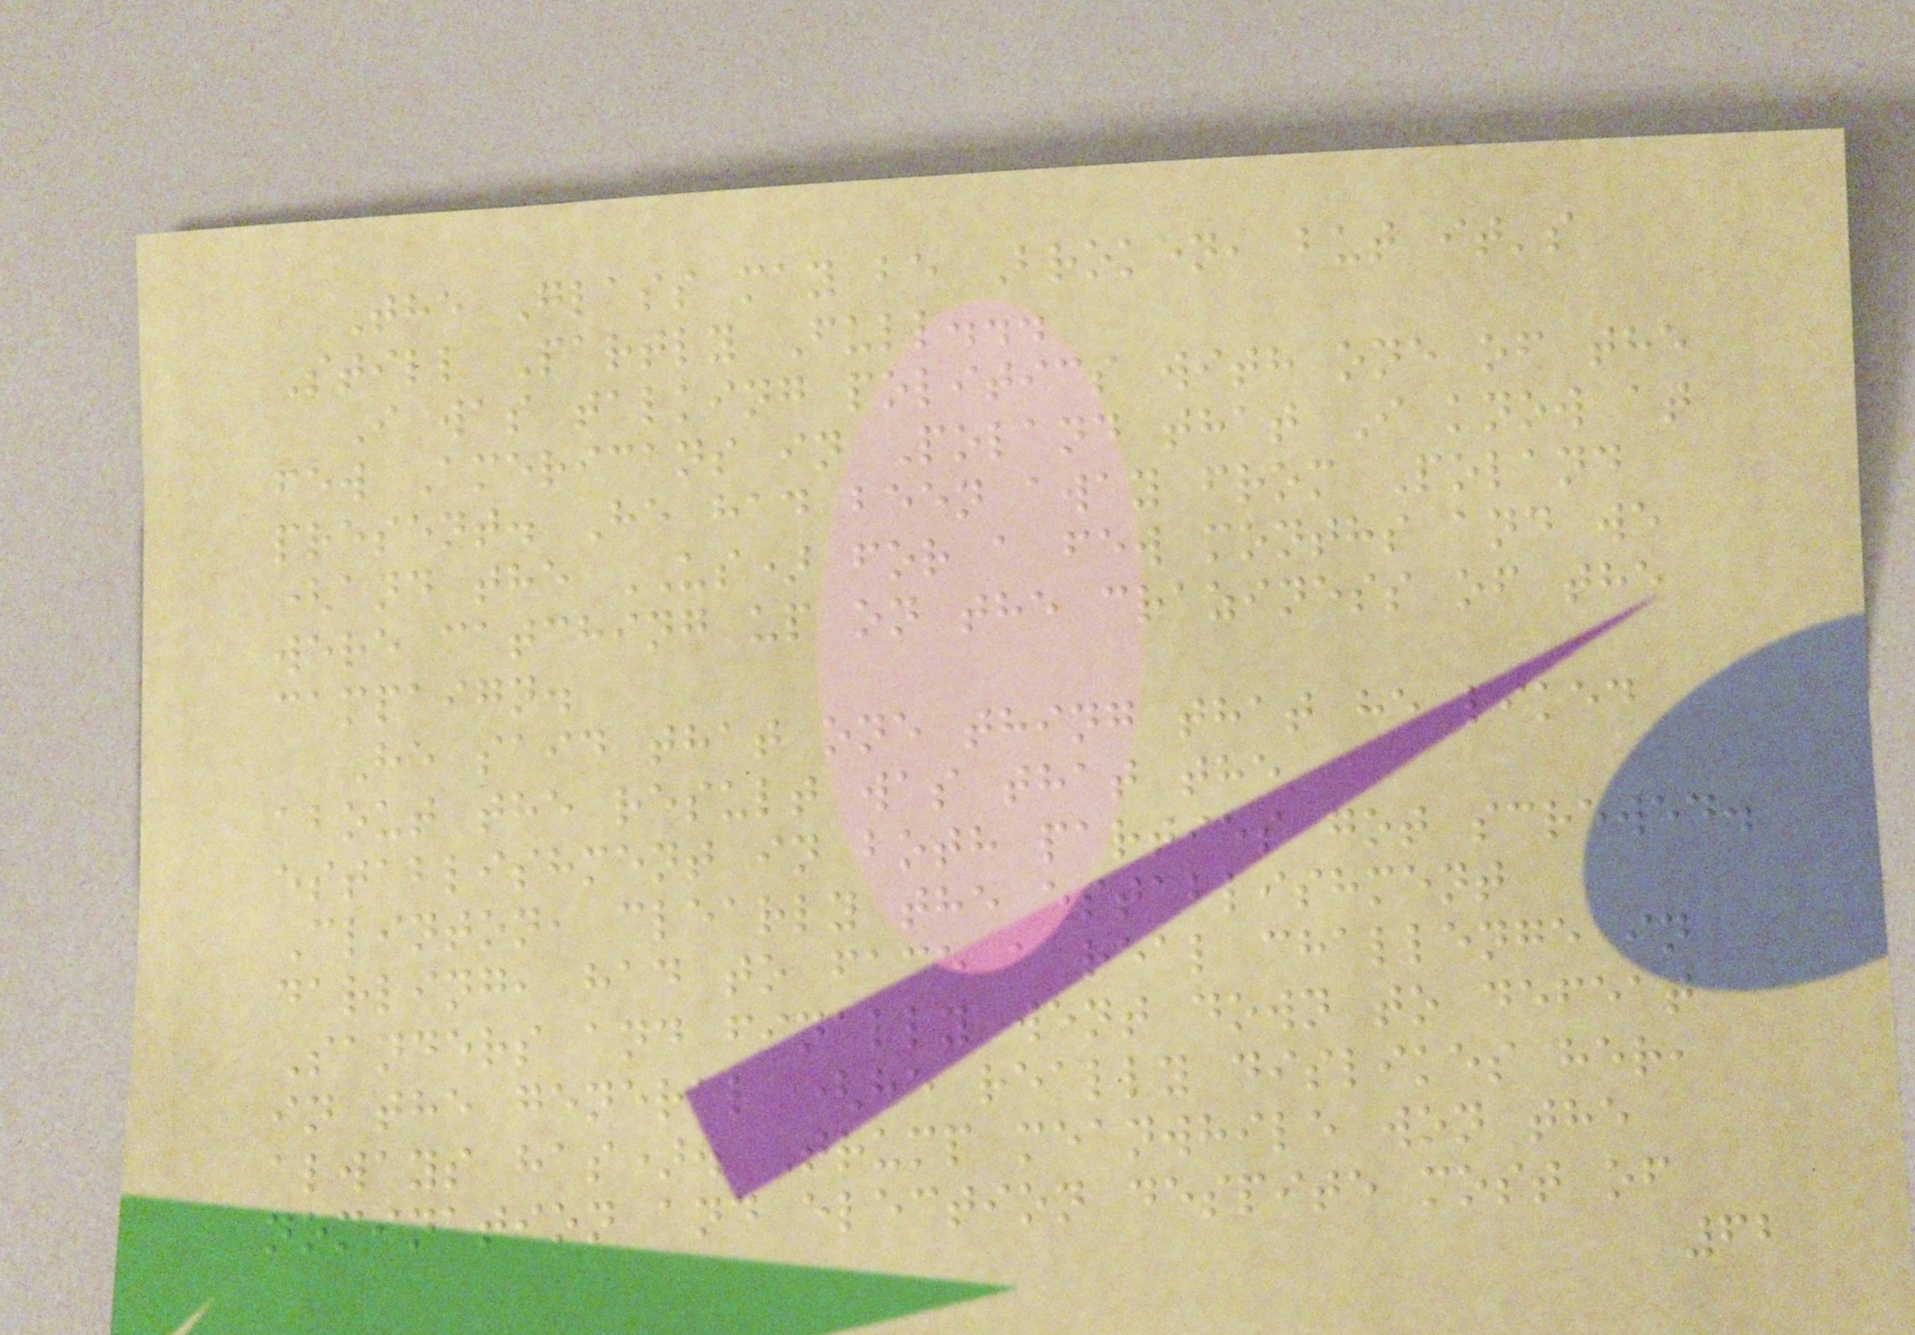The Glass may be Broken, but it's
Still Partly Full...
I was talking politics with one of the
few Americans in Poland that I know at
present. He had been away from Poland
(and the US) for a few months and we
were catching up on the craziness of the
campaign.
He said that one thing that he liked
about the result was that the
establishment in both parties got screwed.
Clinton, clearly the establishment
darling, had to face a real challenge in
Sanders and finally went down to defeat
in the general (he really dislikes her,
always has). Trump meanwhile won the
nomination and election despite most of
62
